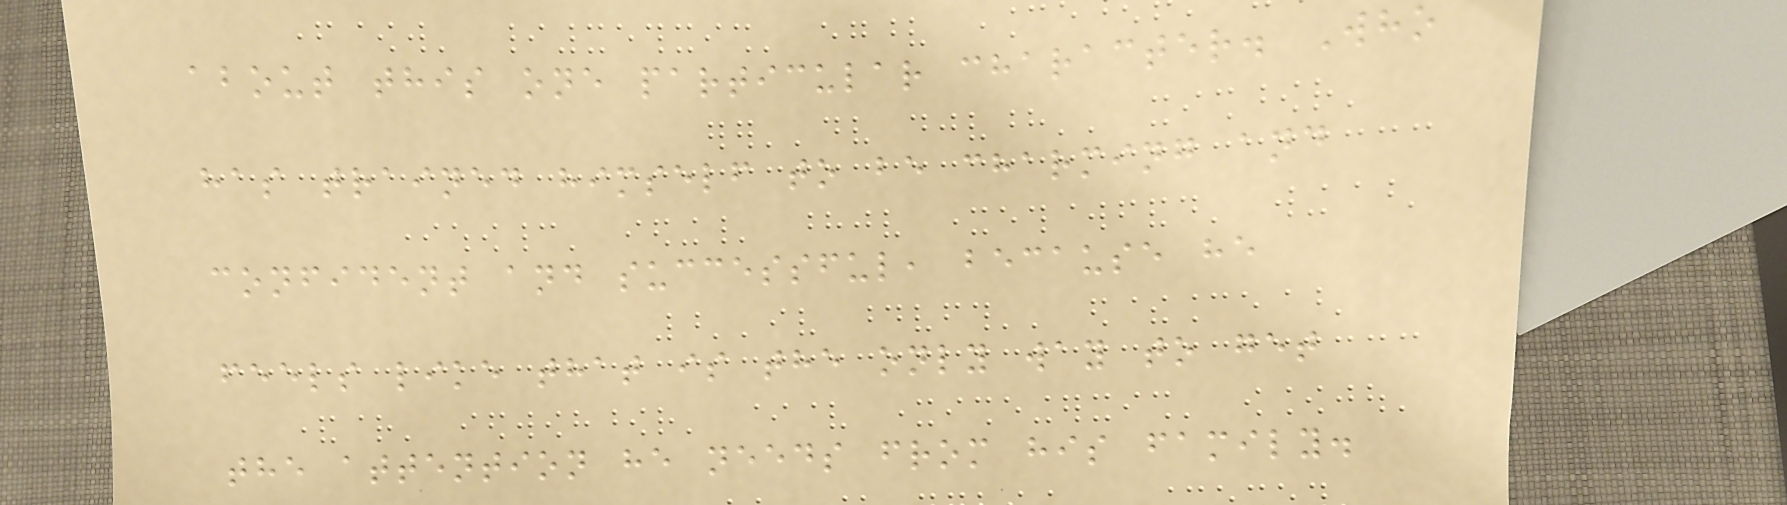about this one particular character. Who
has trained himself to be charming and
confident and successful, because he
feels like that is the only way to get
the attention he needs from his family.
